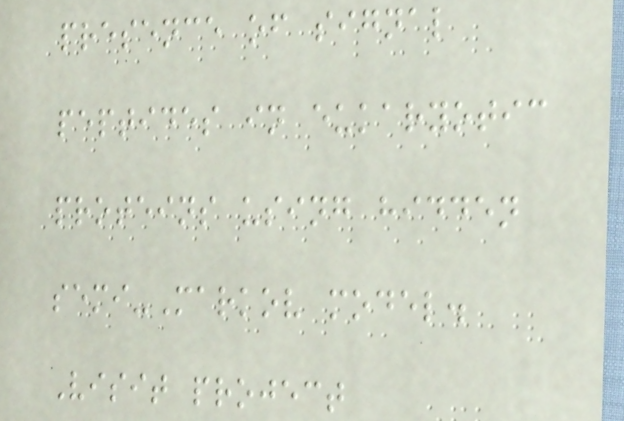presence of signal
peptides in eukaryotic
proteins using hidden
semi-Markov model.
Visit project
